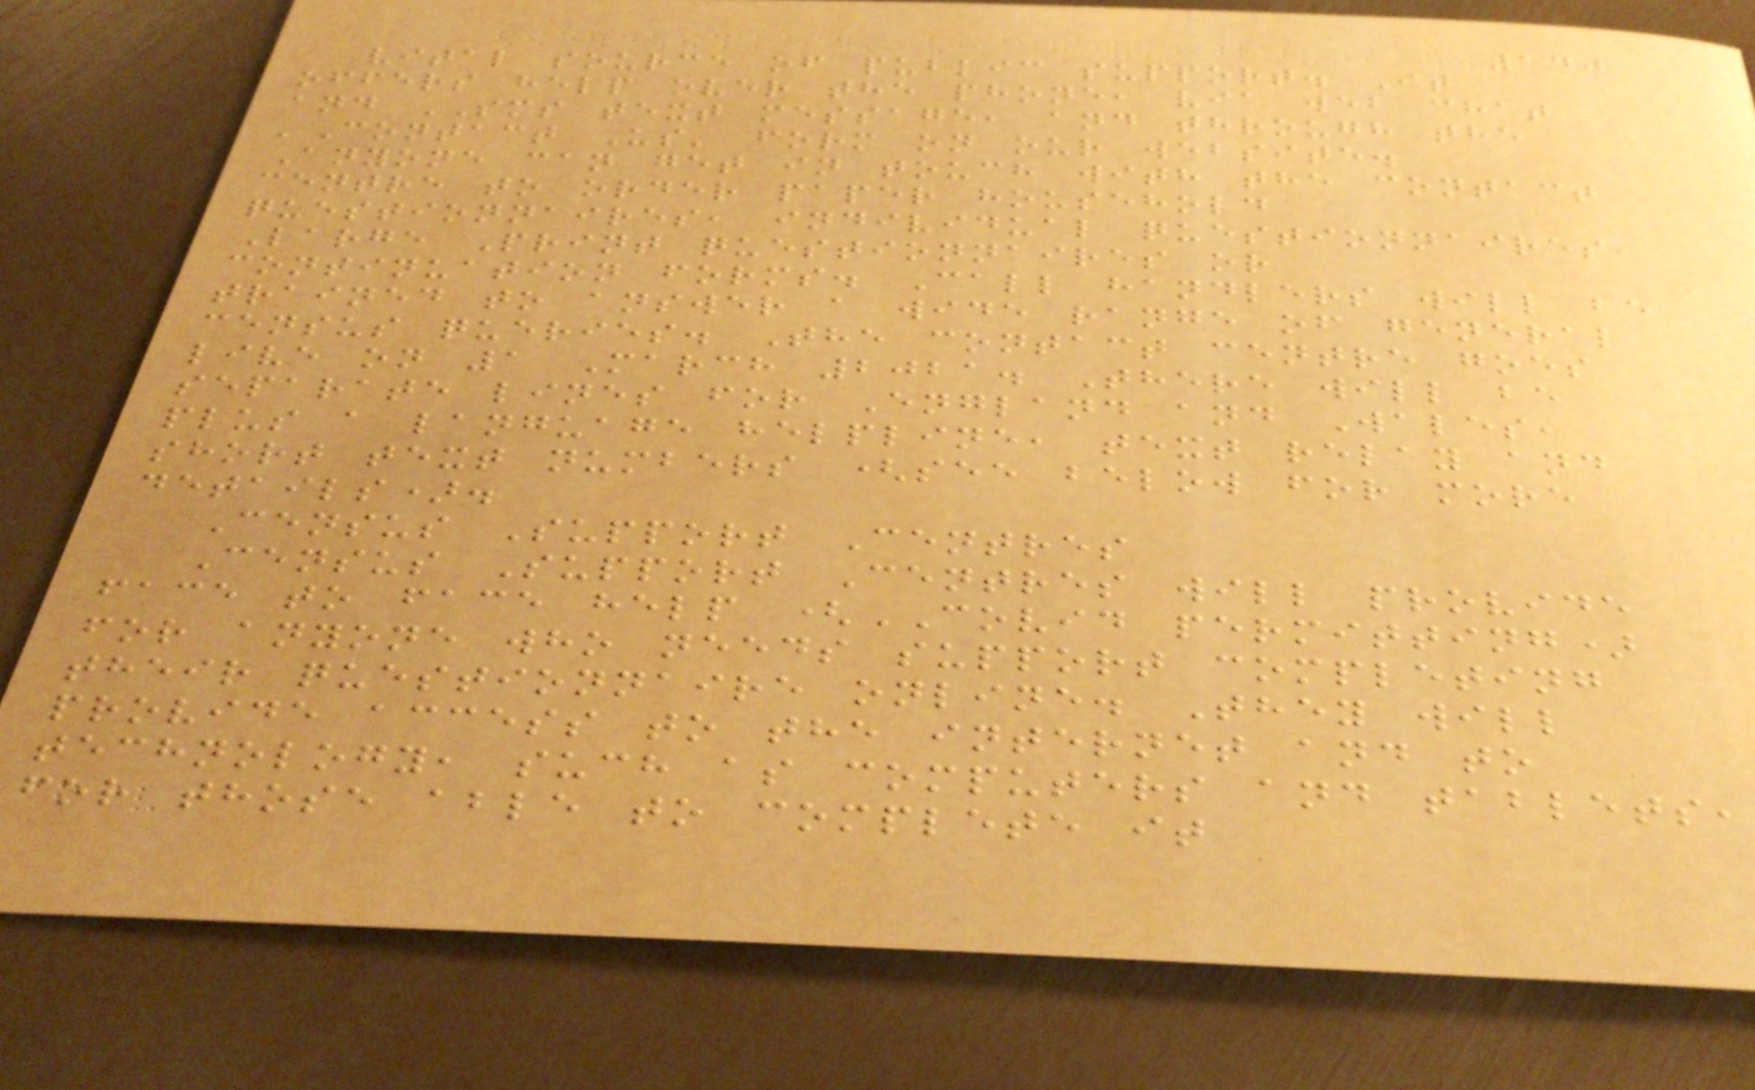140
vital source of public support. It
offers help over the phone, via web chat
and SMS text message, and through the
'Contact Us' form on our website.
Anyone can get in touch with the contact
centre to order paper household
questionnaires, individual questionnaires,
Large Print questionnaires or
continuation forms. Call handlers will be
trained to answer a wide range of general
census queries. The contact centre goes
live on 1 March 2021. There will be
separate lines for England and Wales,
plus a language helpline, text relay and
short text numbers (see below for more
details).
Census Support Centres
Census Support Centres will provide
face to face help (COVID permitting)
for anyone who needs support completing
their questionnaire online. They will
provide access to the internet and to
technology, such as computers and tablets,
for those able to complete it
